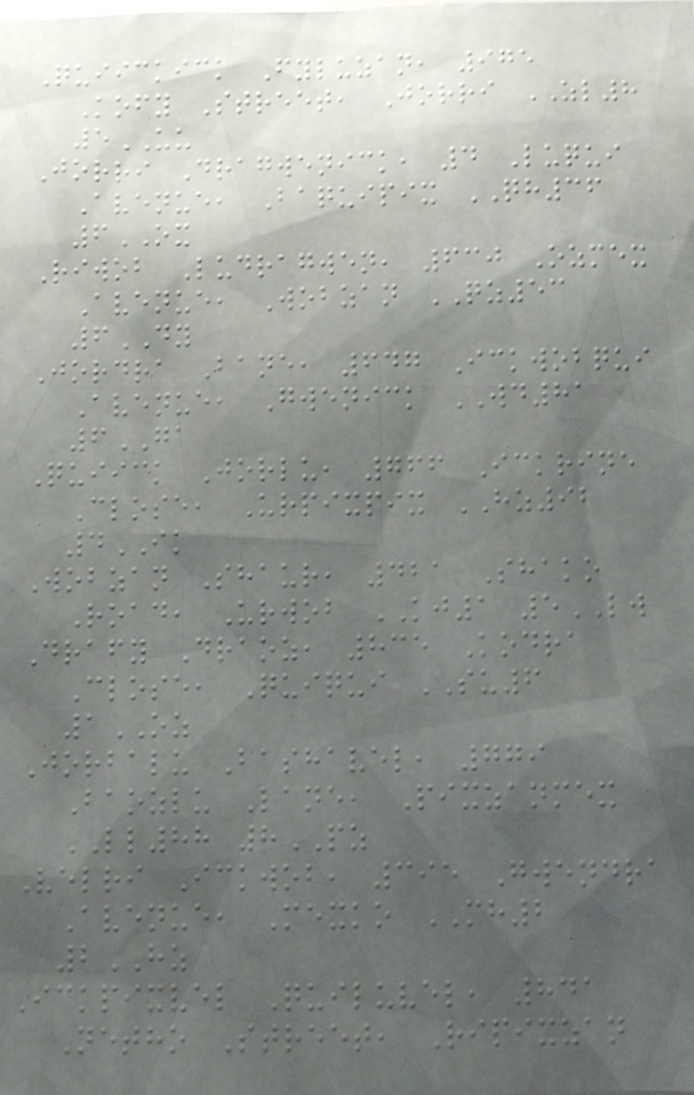Quiickick Fyluzan, 975
Kofy Street, Jorri ZL8
5UU
Jorri Dragwenick, 4 Luqui
Avenue, Baquipix QH36
6OX
Riwob Ludragwen, 630 Ozmex
Avenue, Wobzan QZ53
6DY
Jordra Bane, 647 Ickwobqui
Avenue, Gwenick WD81
6GA
Quiick Jorlu, 766 Ickrine
Close, Urpixpix HZ92
4IK
Wobzan Shaur, 421 Shako
Road, Urwob KJ1 5LW
Drafy Draoz, 835 Kodra
Close, Quiqui SU6
1OZ
Jorbalu Bashavel, 779
Baozlu Lane, Pixzanmex
LL88 8PZ
Velri Ickwob, 395 Gwendra
Avenue, Mexko MH2
2HZ
Ickpixvel Quiluvel, 841
Netho Street, Ripixzan
